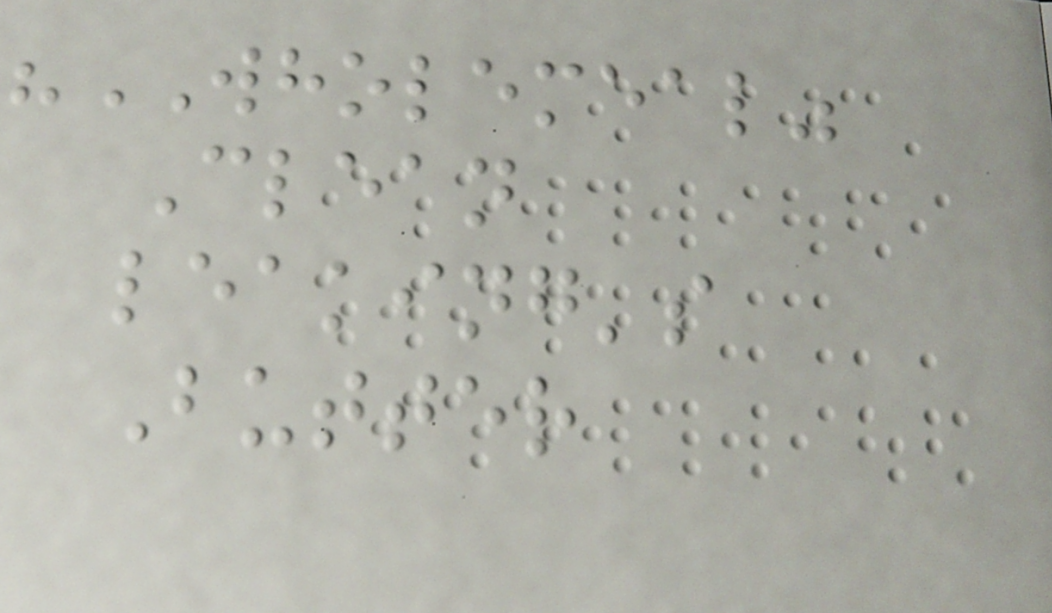"WHOLEMEAL"
Clean
leaking's
Butter
